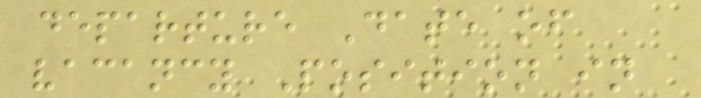departure Date of
vacancy Position in
